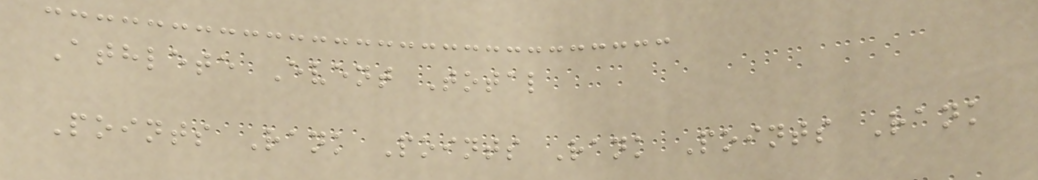Athlete Event Total
Points Rank Points Rank Points Rank
